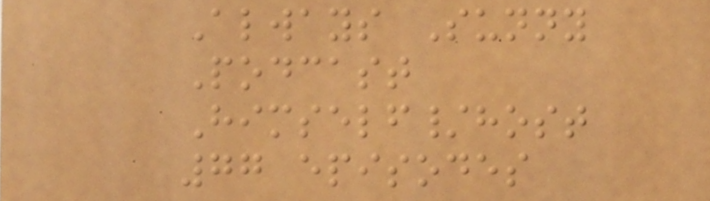Always Sunny
Podcast
Himself/host
77 episodes
